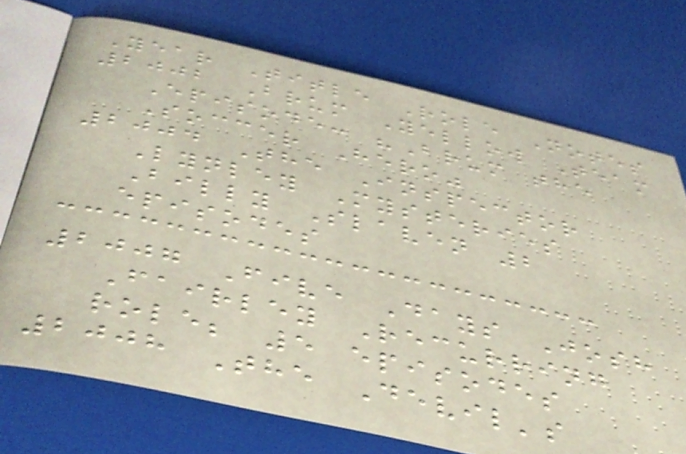Year Title Role Notes
2002 Brum Yellow Team
Episode: "Brum the
Soccer Hero"
2004 The Inspector
Lynley Mysteries
Billy Slaven 2
episodes
2007 Five Days Josh
Fairley Recurring
role; 5 episodes
2008 The Devil's
